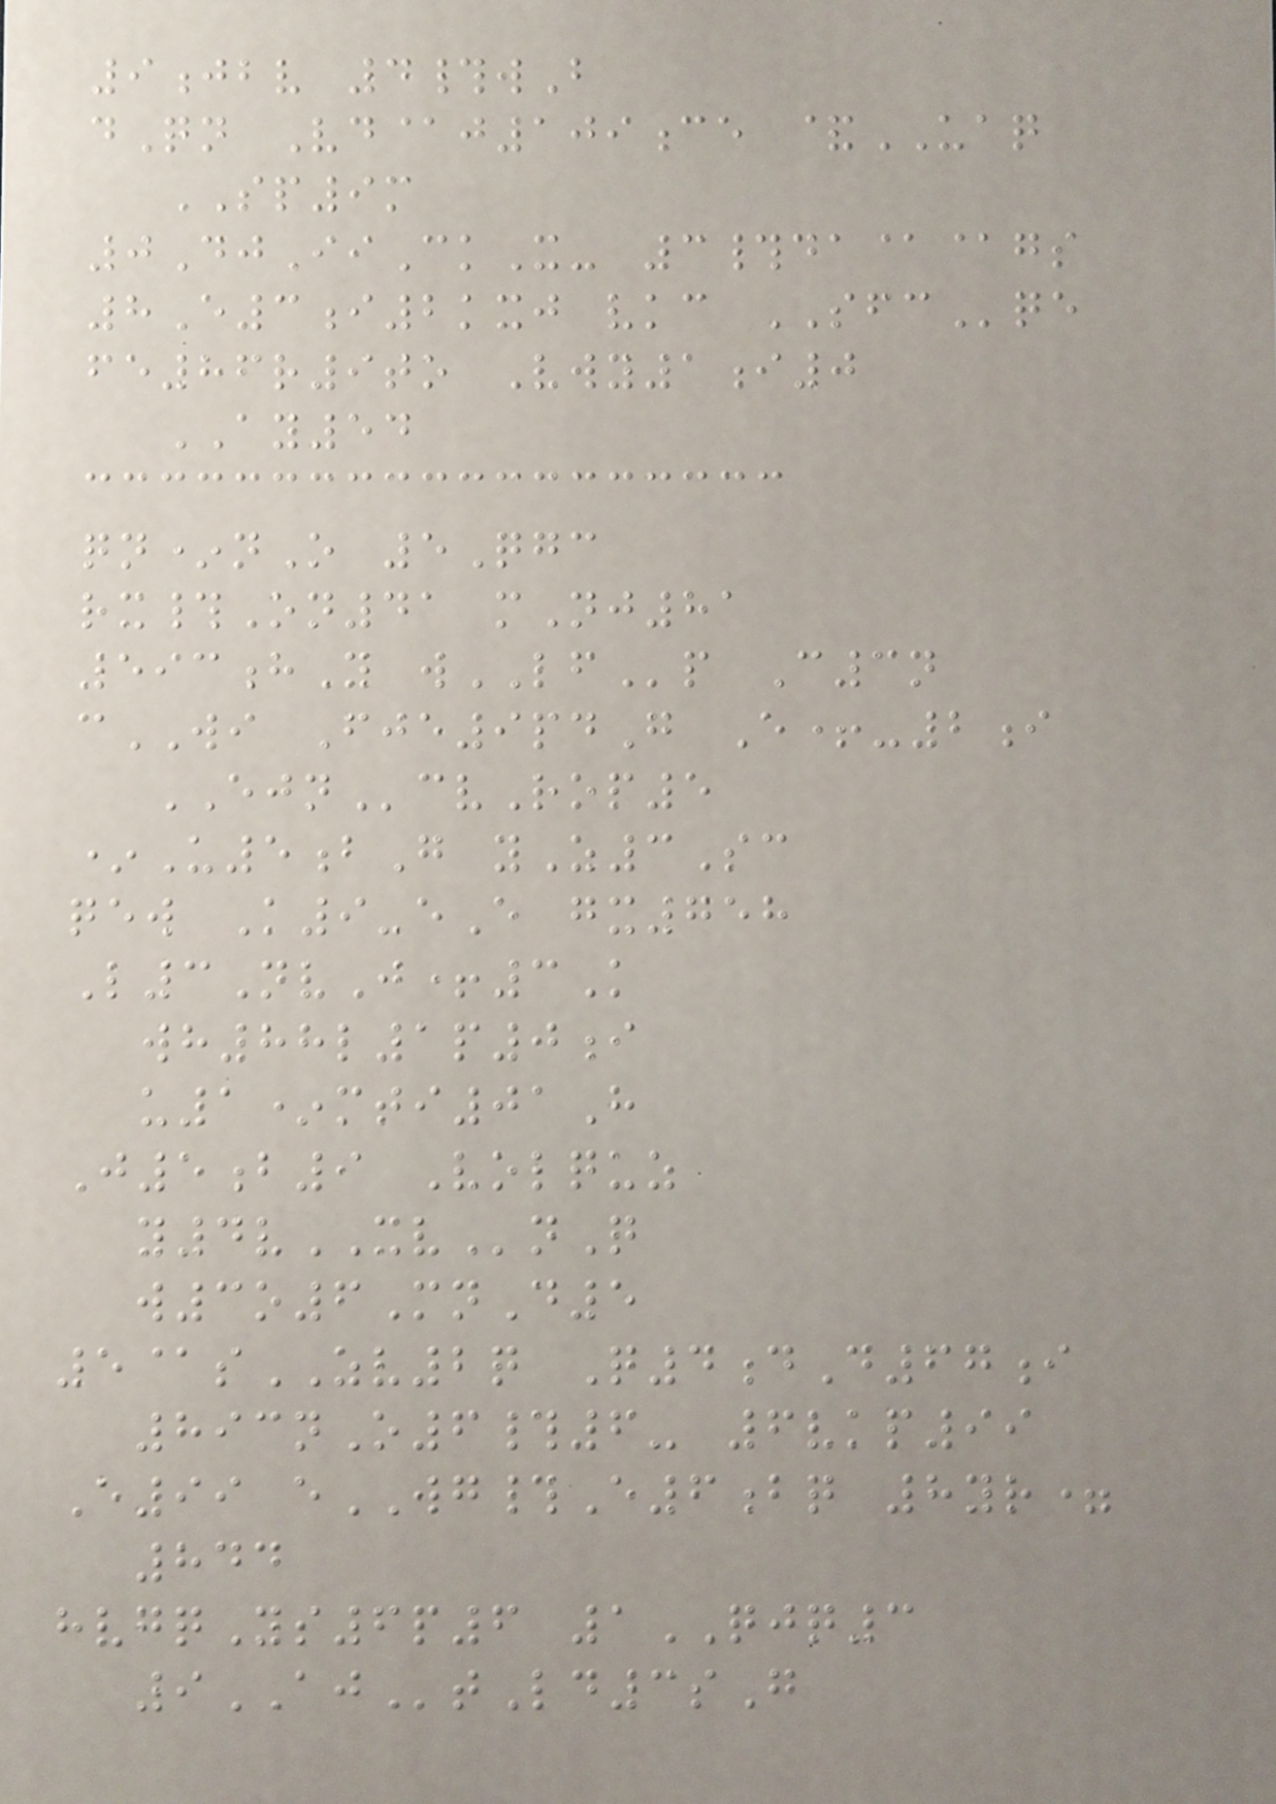9jbv 4#wB
dQn Vd@j109ce &UAQ
SP9m
0DjIiCkX- 3#da@@gs
8E3i2kxj vkc SFCqe
fe86r9to Vwy1i0
AY54
qn*nO 5Qgc
rx#On41 mNj81
593hY wLFp C3n
cWI Fje9pdG E+-2i
EJNcvRop5
*U5bG yZ3Sc
qew K9-eE gx758
L3NvJ+3K
wh88l1p0i
u1*mti01H
J5b9 Volquz
y4vXVnQ
w3o6MnD5
5@sZV2q Q4dD67i
893nO6#6- 6vkp99
E99 eWG#E6bq 8yr=
844
hvgqYs6p6 1QJQ3
9AJtLd3sG
